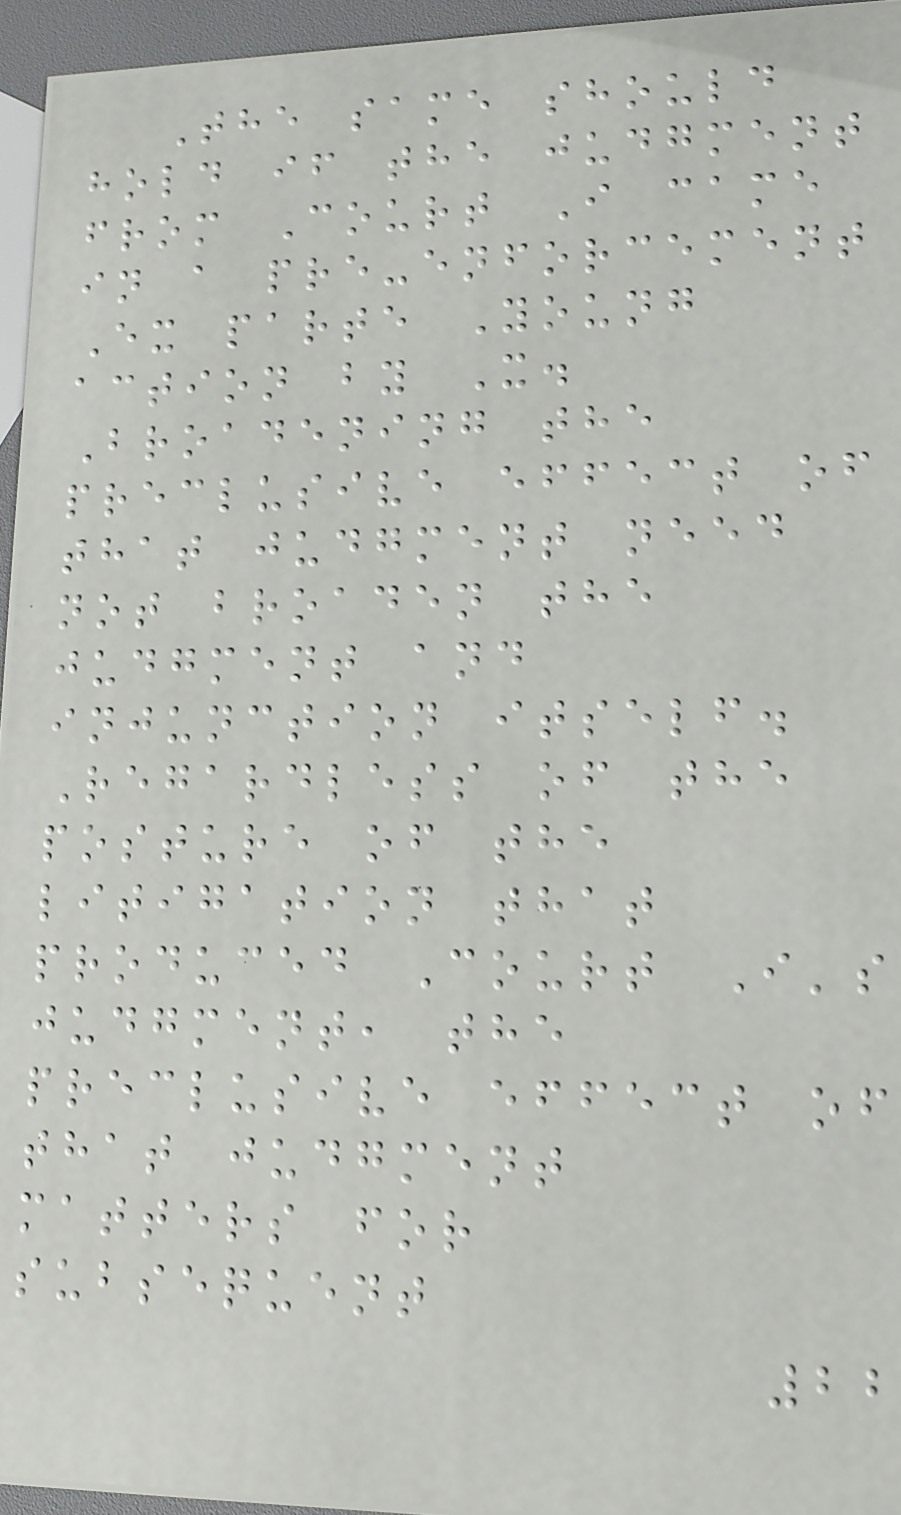The same should
hold if the judgment
from Court I came
in a pre-enforcement
Ex parte Young
action by X.
Broadening the
preclusive effect of
that judgment need
not broaden the
judgment and
injunction itself.
Regardless of the
posture of the
litigation that
produced Court I's
judgment, the
preclusive effect of
that judgment
matters for
subsequent
22
